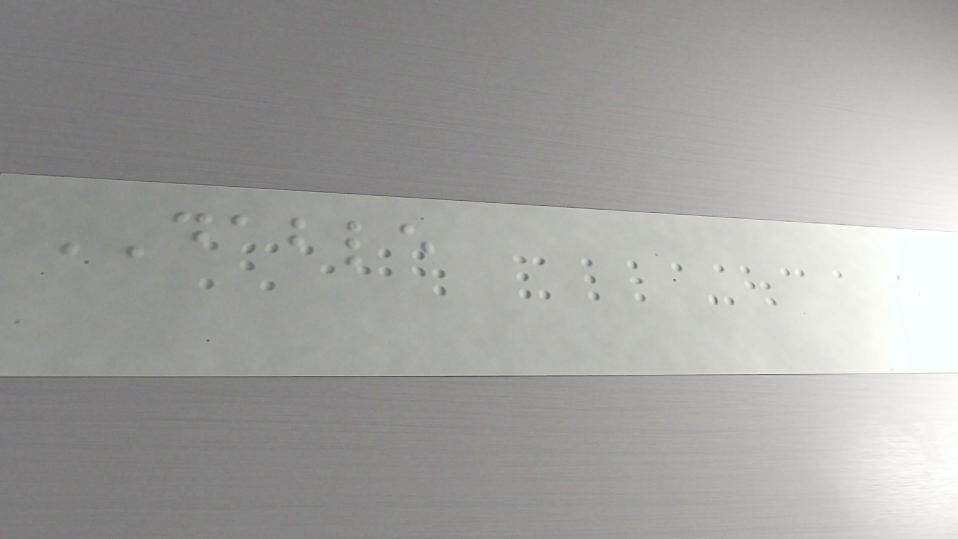DABLE
